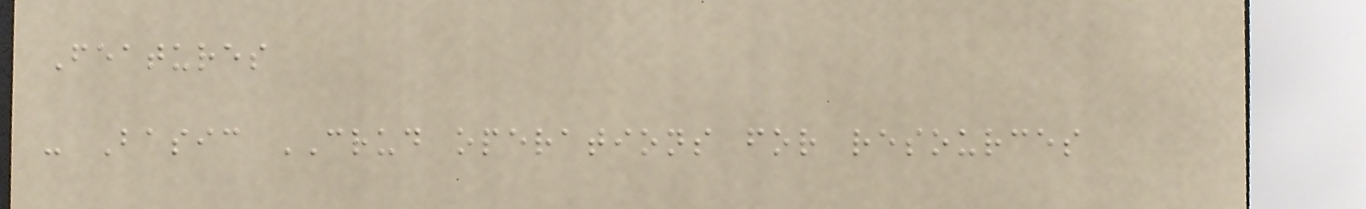Features
- Basic CRUD operations for resources
